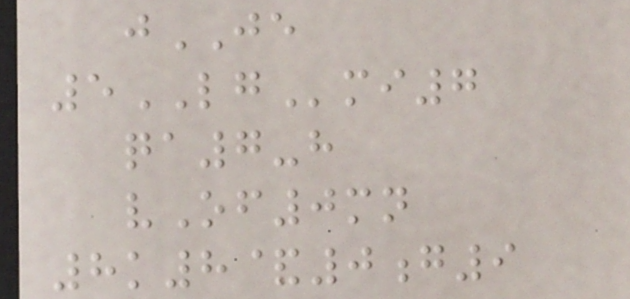jJE
5LGmi7
qa7-h
vOf0mn
8k8&0g9
